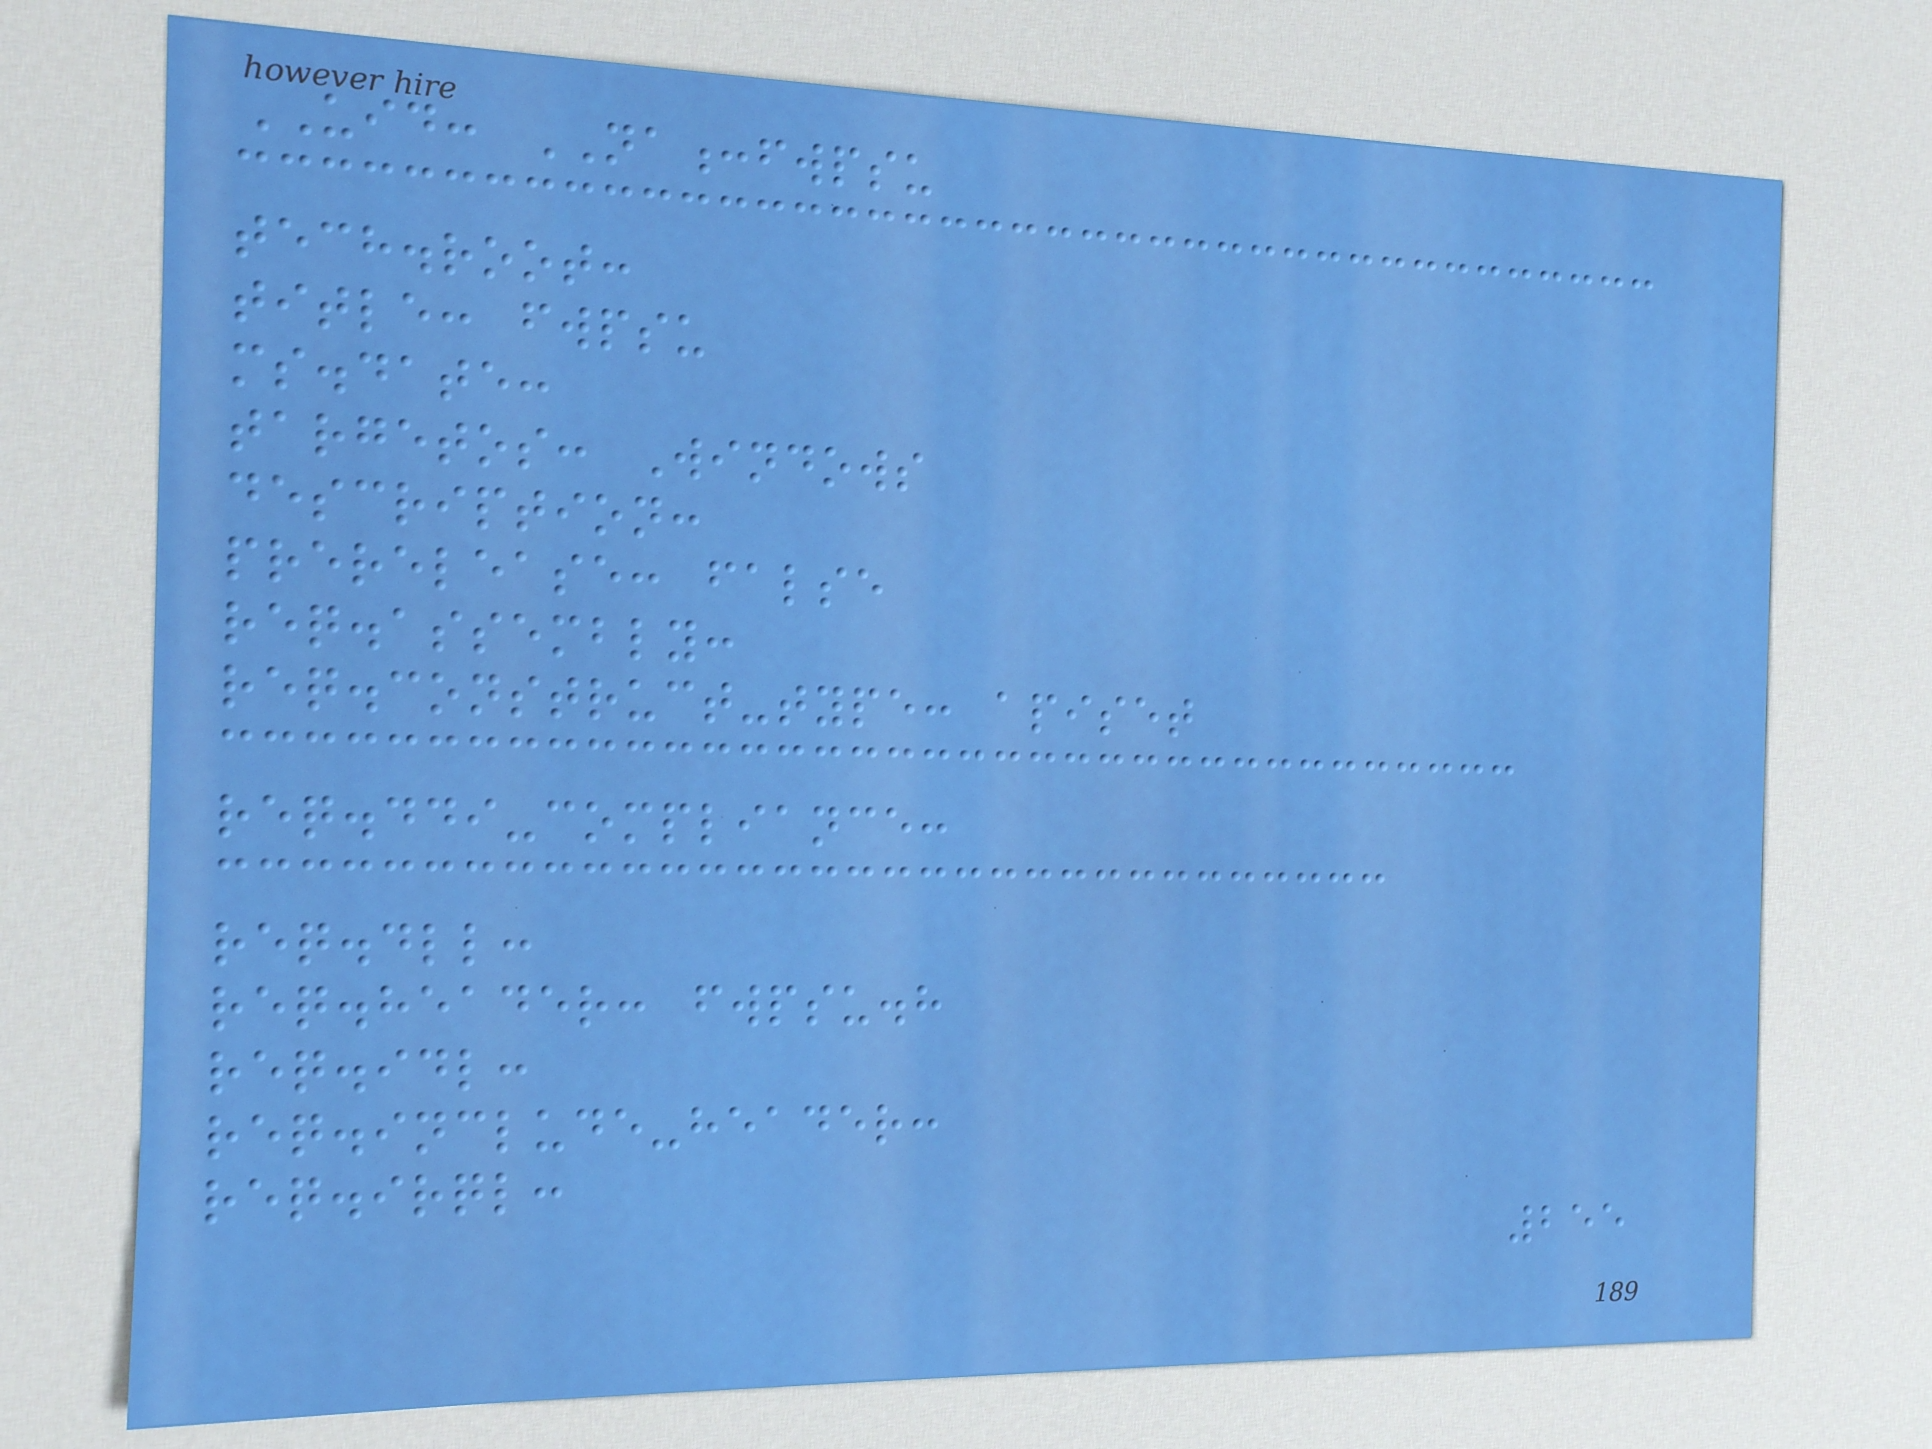UID: NA:fwpsu
tech.root:
title: fwpsu
ms.date:
targetos: Windows
description:
prerelease: false
req.assembly:
req.construct-type: apiset
req.ddi-compliance:
req.dll:
req.header: fwpsu.h
req.idl:
req.include-header:
req.irql:
255
